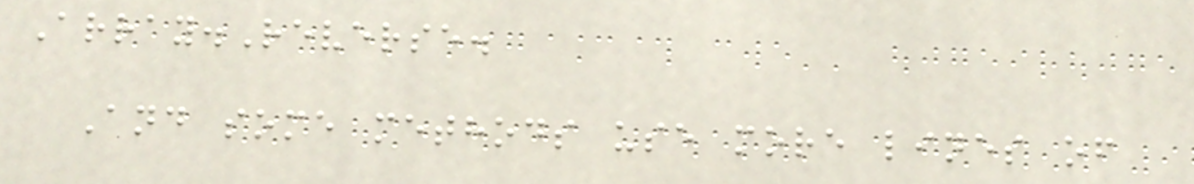Array.Reverse.
And some methods use more lines of
